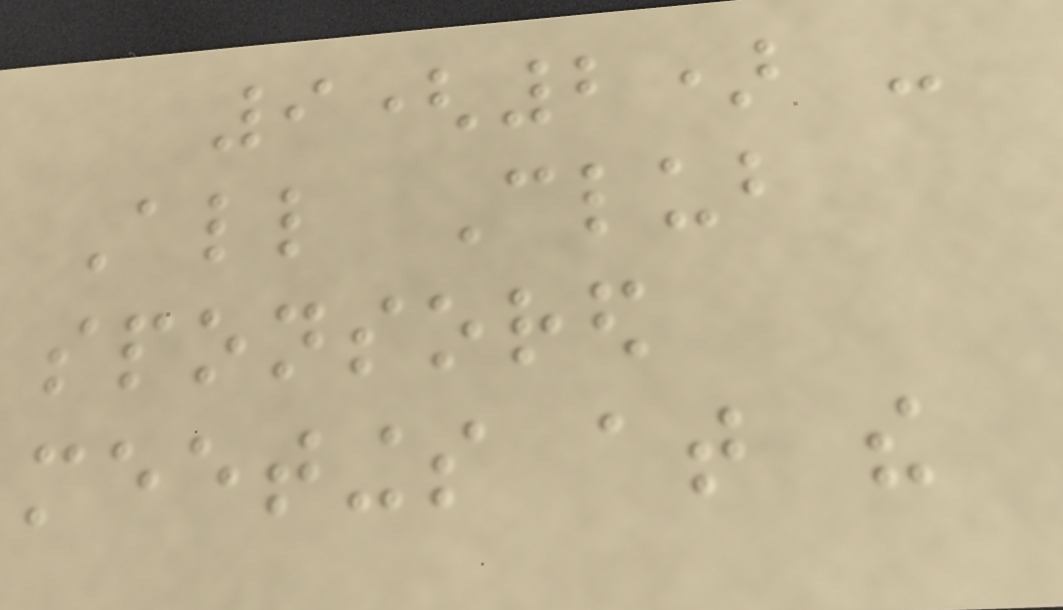9(2) -
All Club
sponsored
meetings at the
